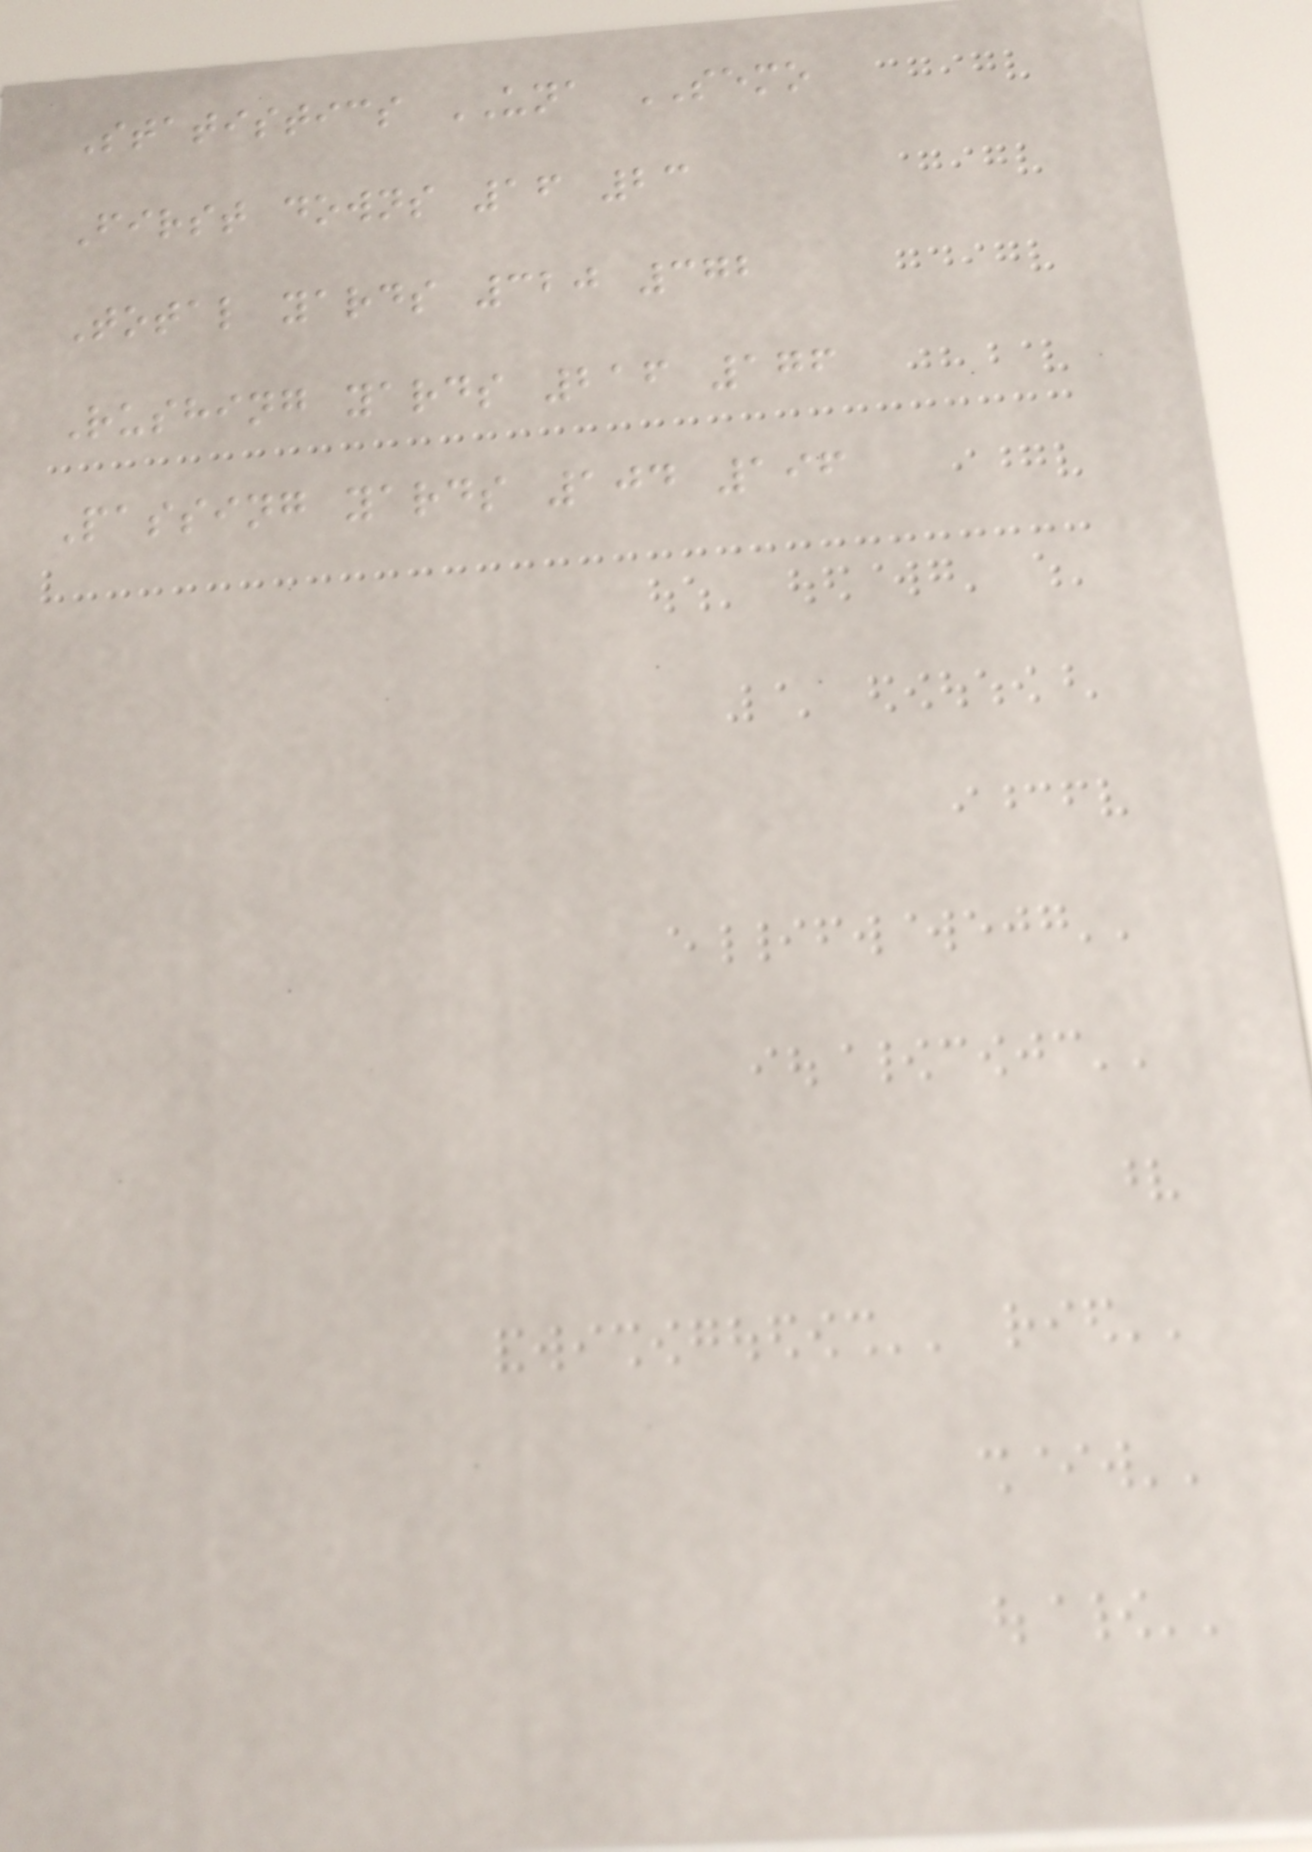Statistics UNA SEMO
First downs 16 23
Total yards 320 372
Rushing yards 216 176
Passing yards 104 196
